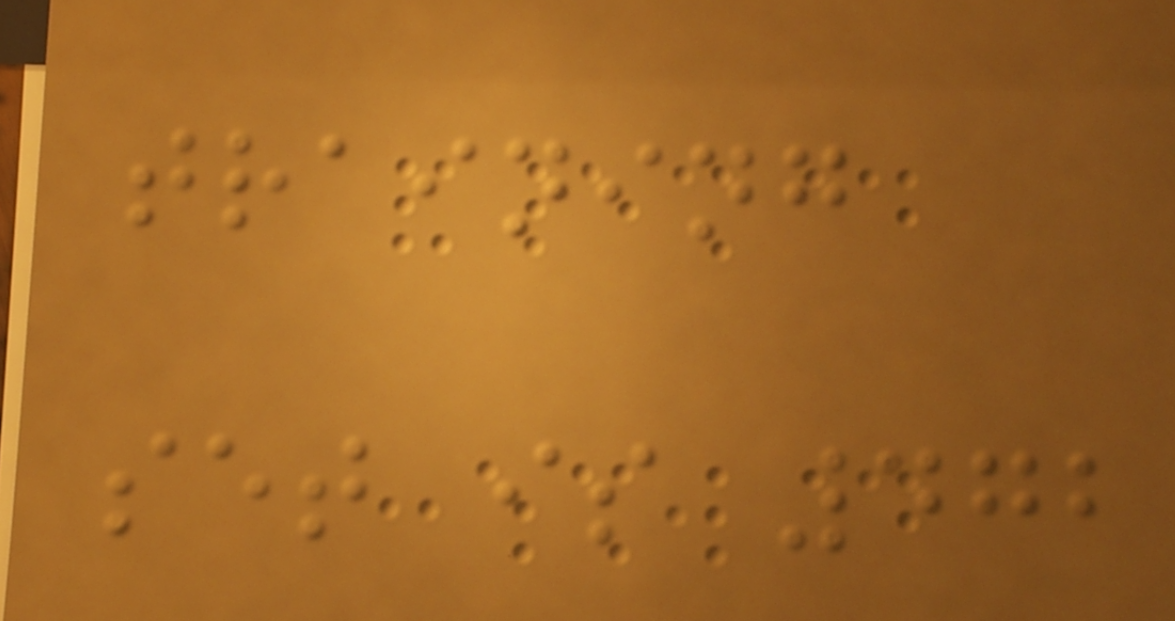training
set is 472
